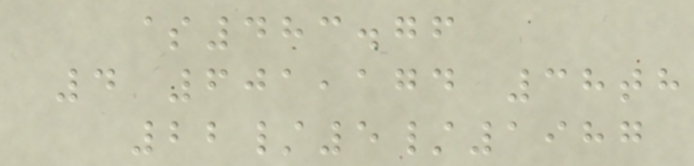$483.76
4 601,174 38th
22/5/1987
